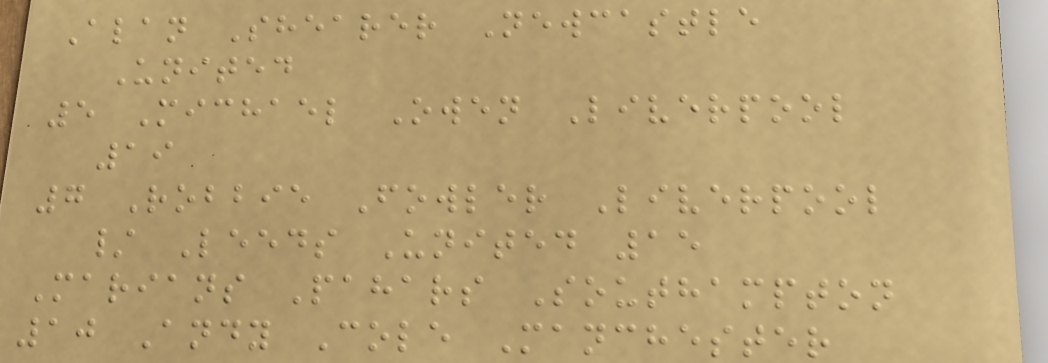Alan Shearer Newcastle
United
5 Michael Owen Liverpool
19
7 Robbie Fowler Liverpool
/ Leeds United 15
Marians Pahars Southampton
10 Andy Cole Manchester
